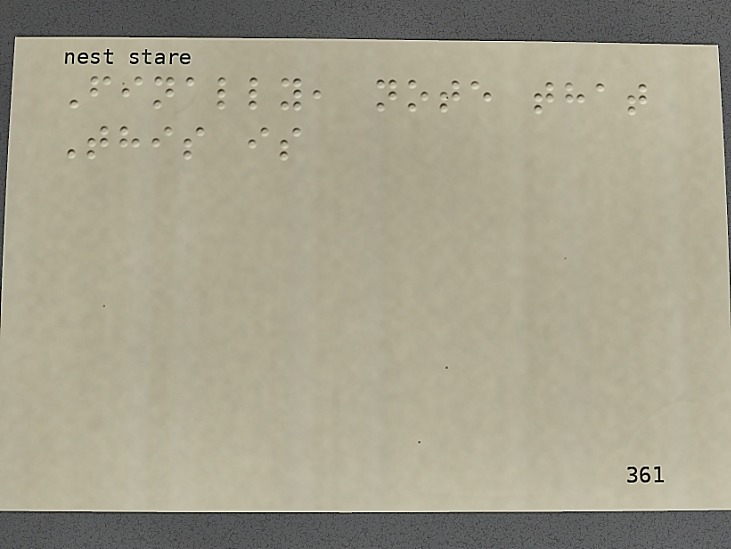Finally, note that
This is
